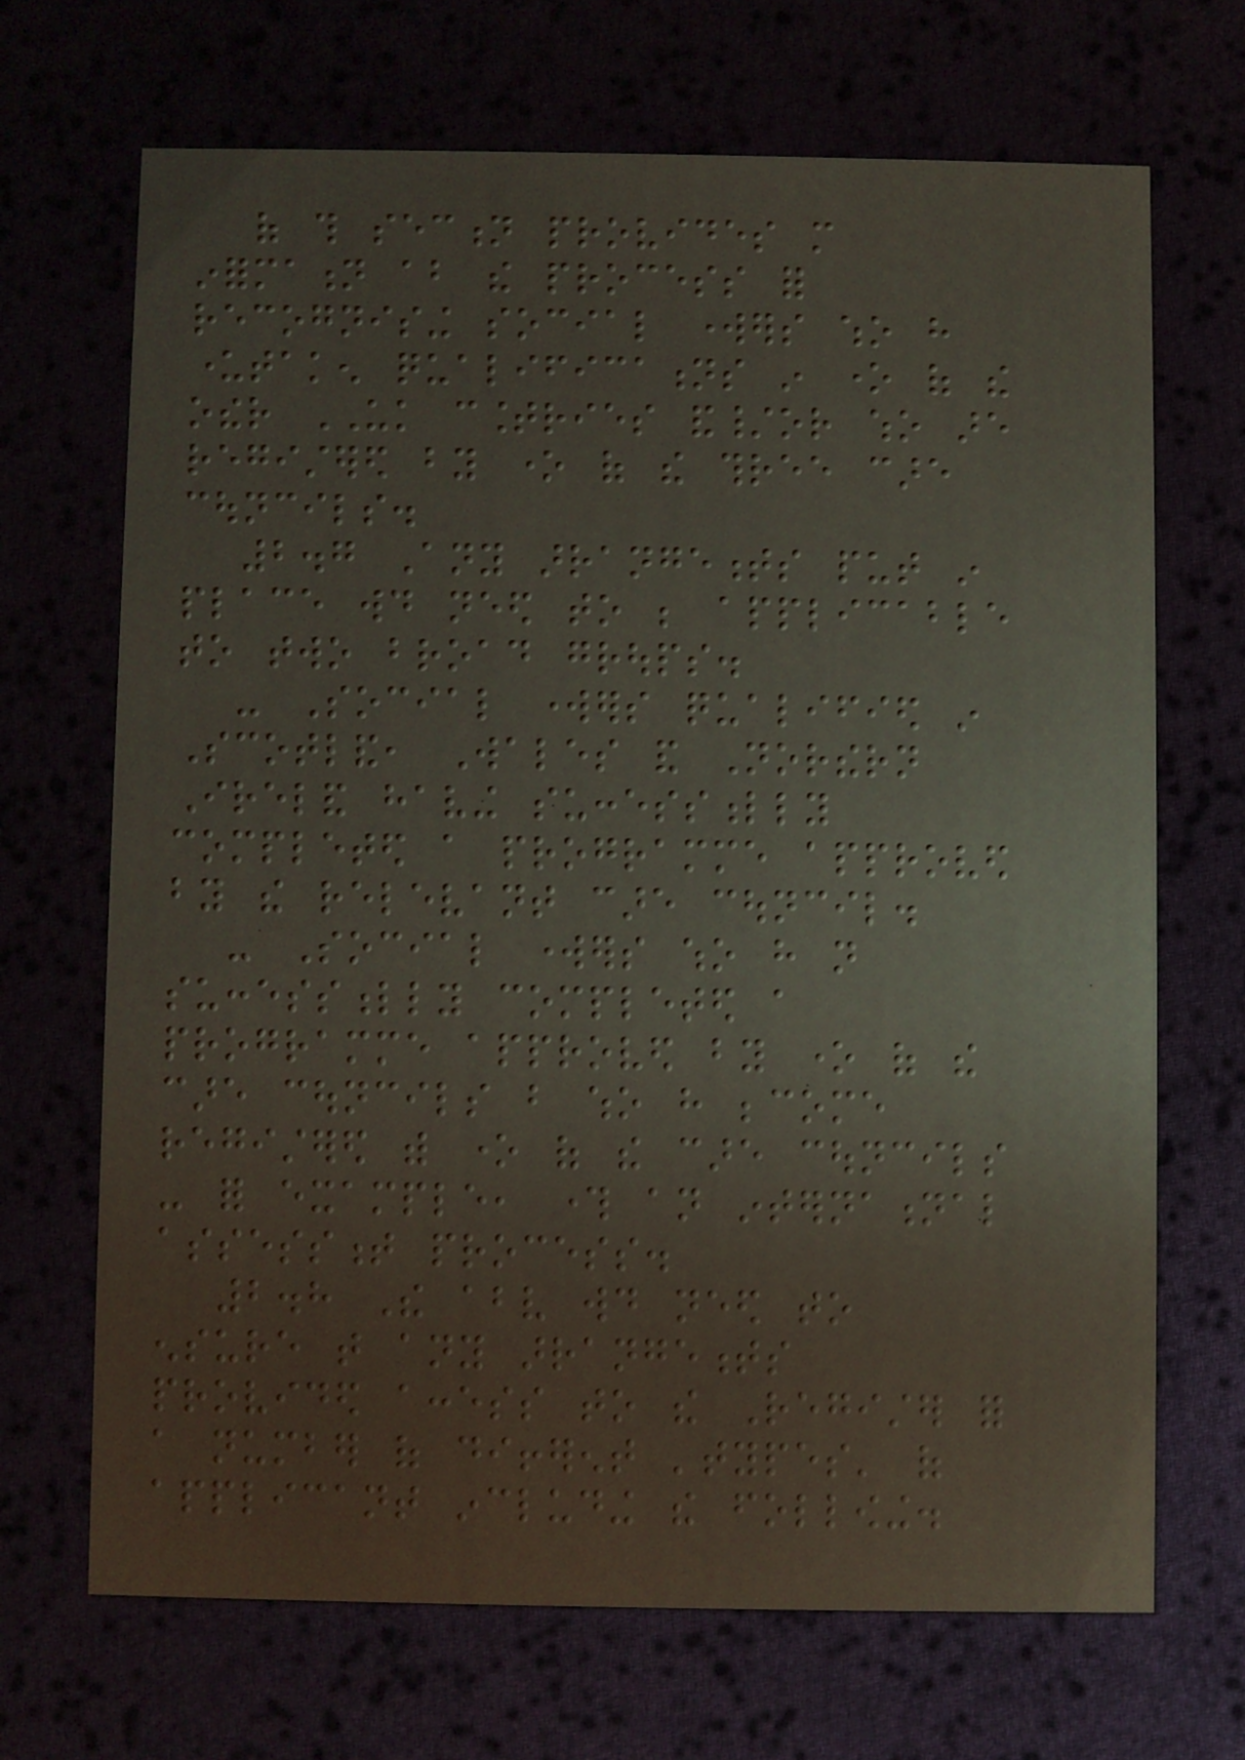of this section provides more
information about the process for
recognising social workers who have
undertaken qualifications in one of the
other UK countries and/or who are
registered by one of the three care
councils.
2.7 Any arrangements put in
place would need to be applicable
to two broad groups.
- Social workers qualified in
Scotland, Wales and Northern
Ireland having successfully
completed a programme approved
by the relevant care council.
- Social workers who have not
successfully completed a
programme approved by one of the
care councils but who have become
registered with one of the care councils
- for example, through an international
assessment process.
2.8 The above would need to
ensure that any arrangements
provided access to the Register for
a number of different 'types' of
applicant including the following.
